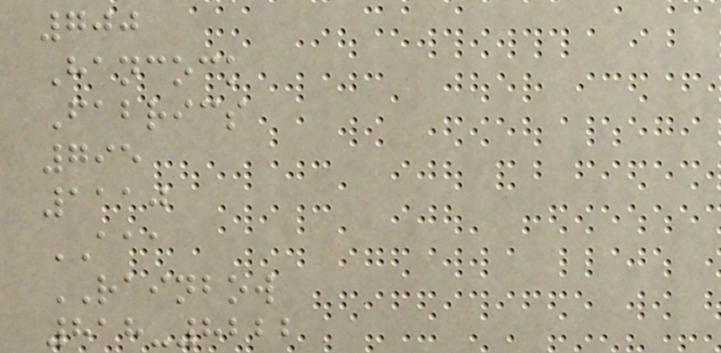700
Hancock
Fabrics
795
1110
AAA
RAINBOW
818-8222
